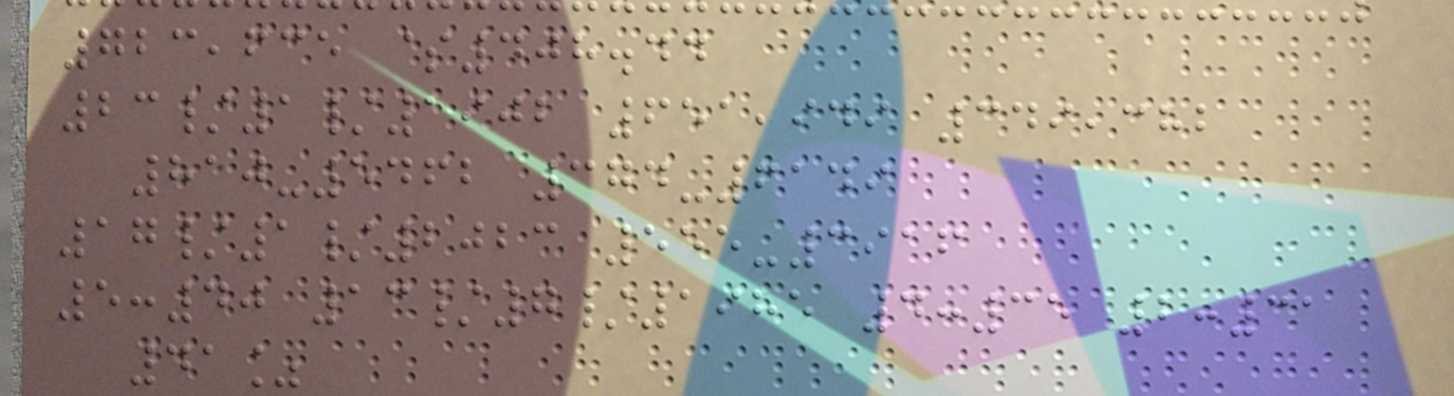723,635 $408.44
23/1/1902 651,949 349,382
810-5462 374-6149
17/1/2023 555-3916
5:40 13/7/1985 4:35 2:31
41%
